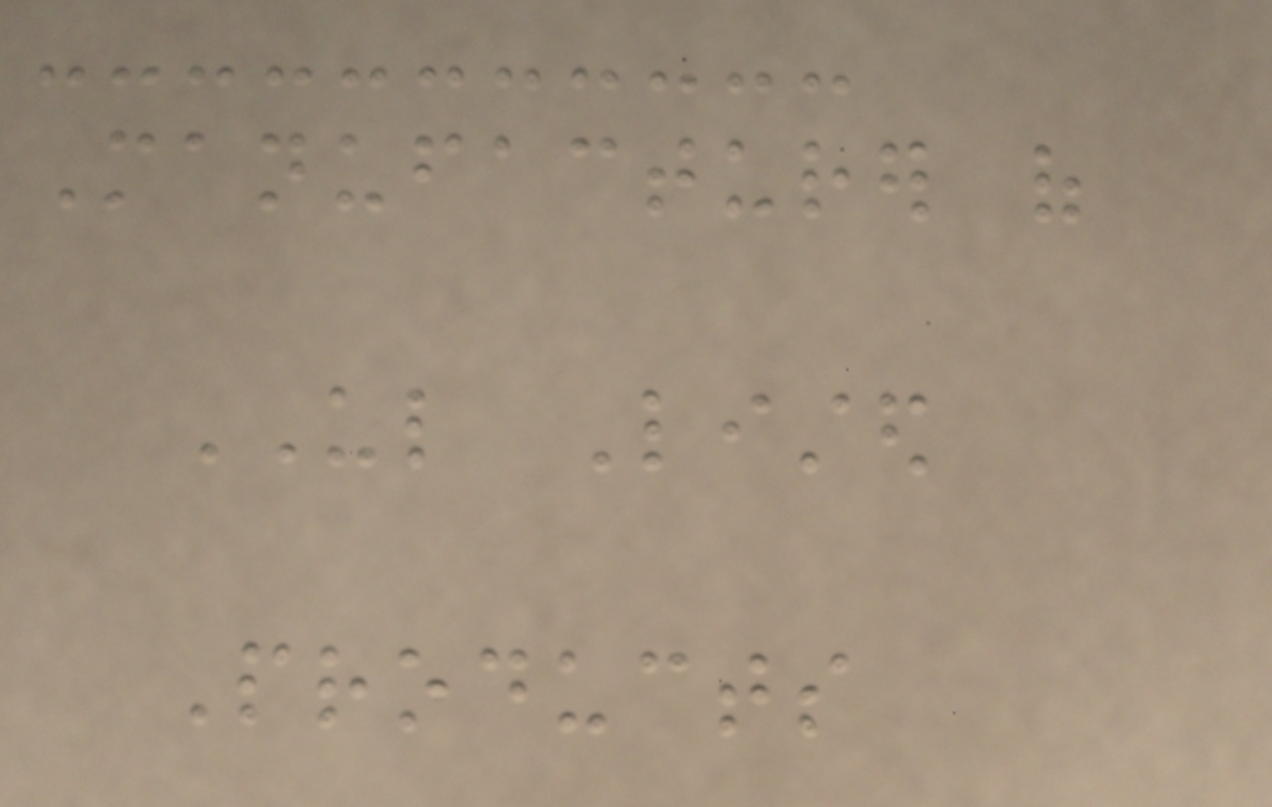Manufacturer of
UL Listed
Products
